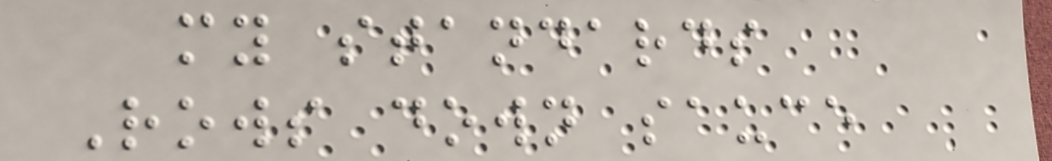my standards
Rows down sauce
